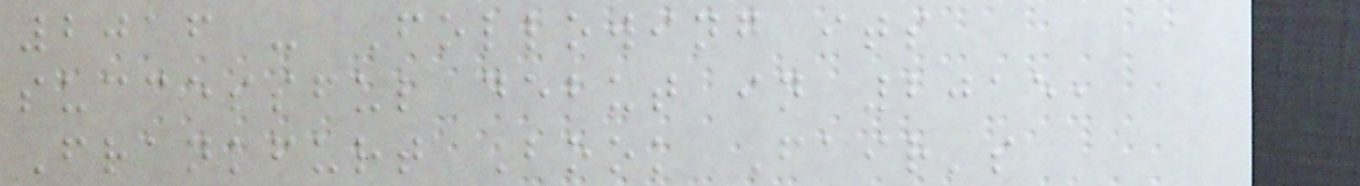2016 - Following its
successful debut in 2015,
Frankfurt Book Fair's
